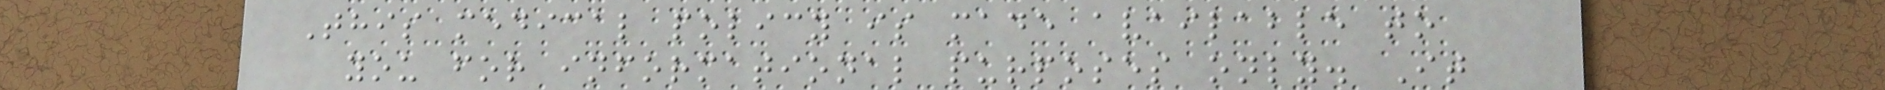This medical policy is made available to
you for informational purposes only. It
